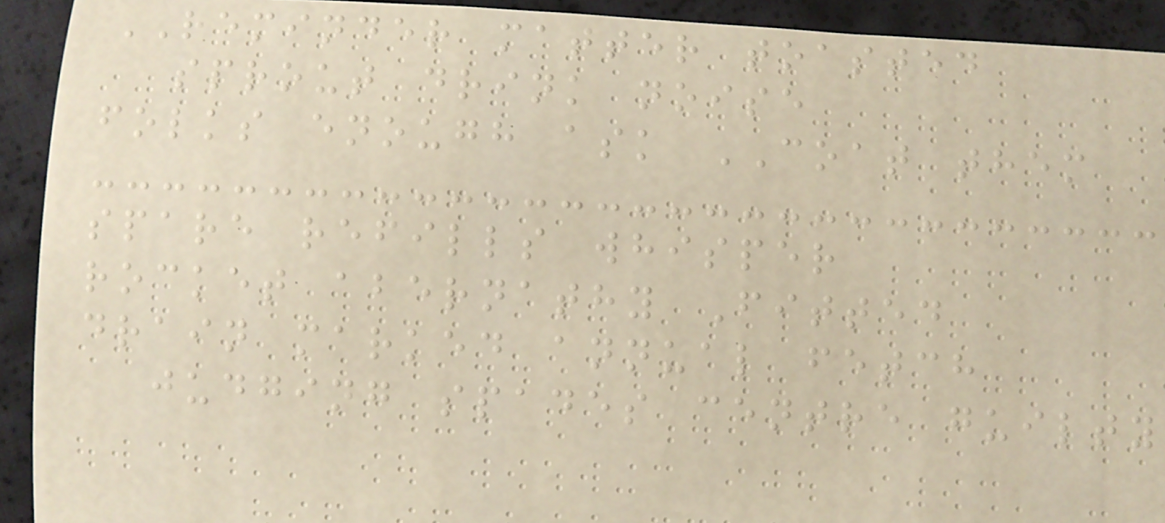REMINDER matter toasted
sprout drink noise
folks enough ask COAT them
spare refills whisper
rocket abernathy Fitted
drain marked annual fetch
judging spades centre guilty
